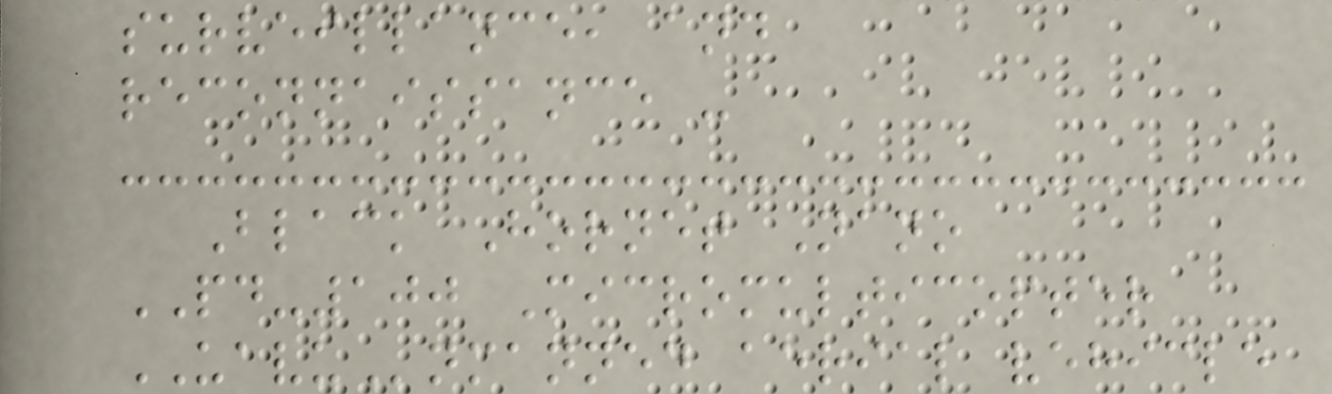surveillance, and
reconnaissance -
Black Hornet Nano
PD-100 Micromulticopter
UAVUnmanned aerial vehicle
